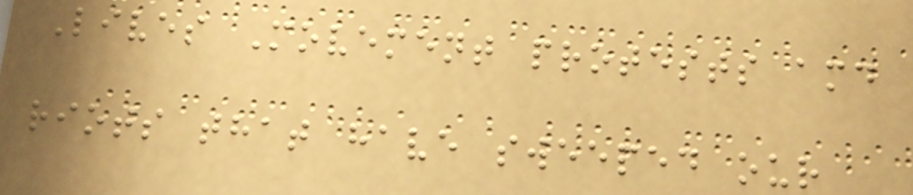Lives Movement protests amd
riots that have sweeped our
